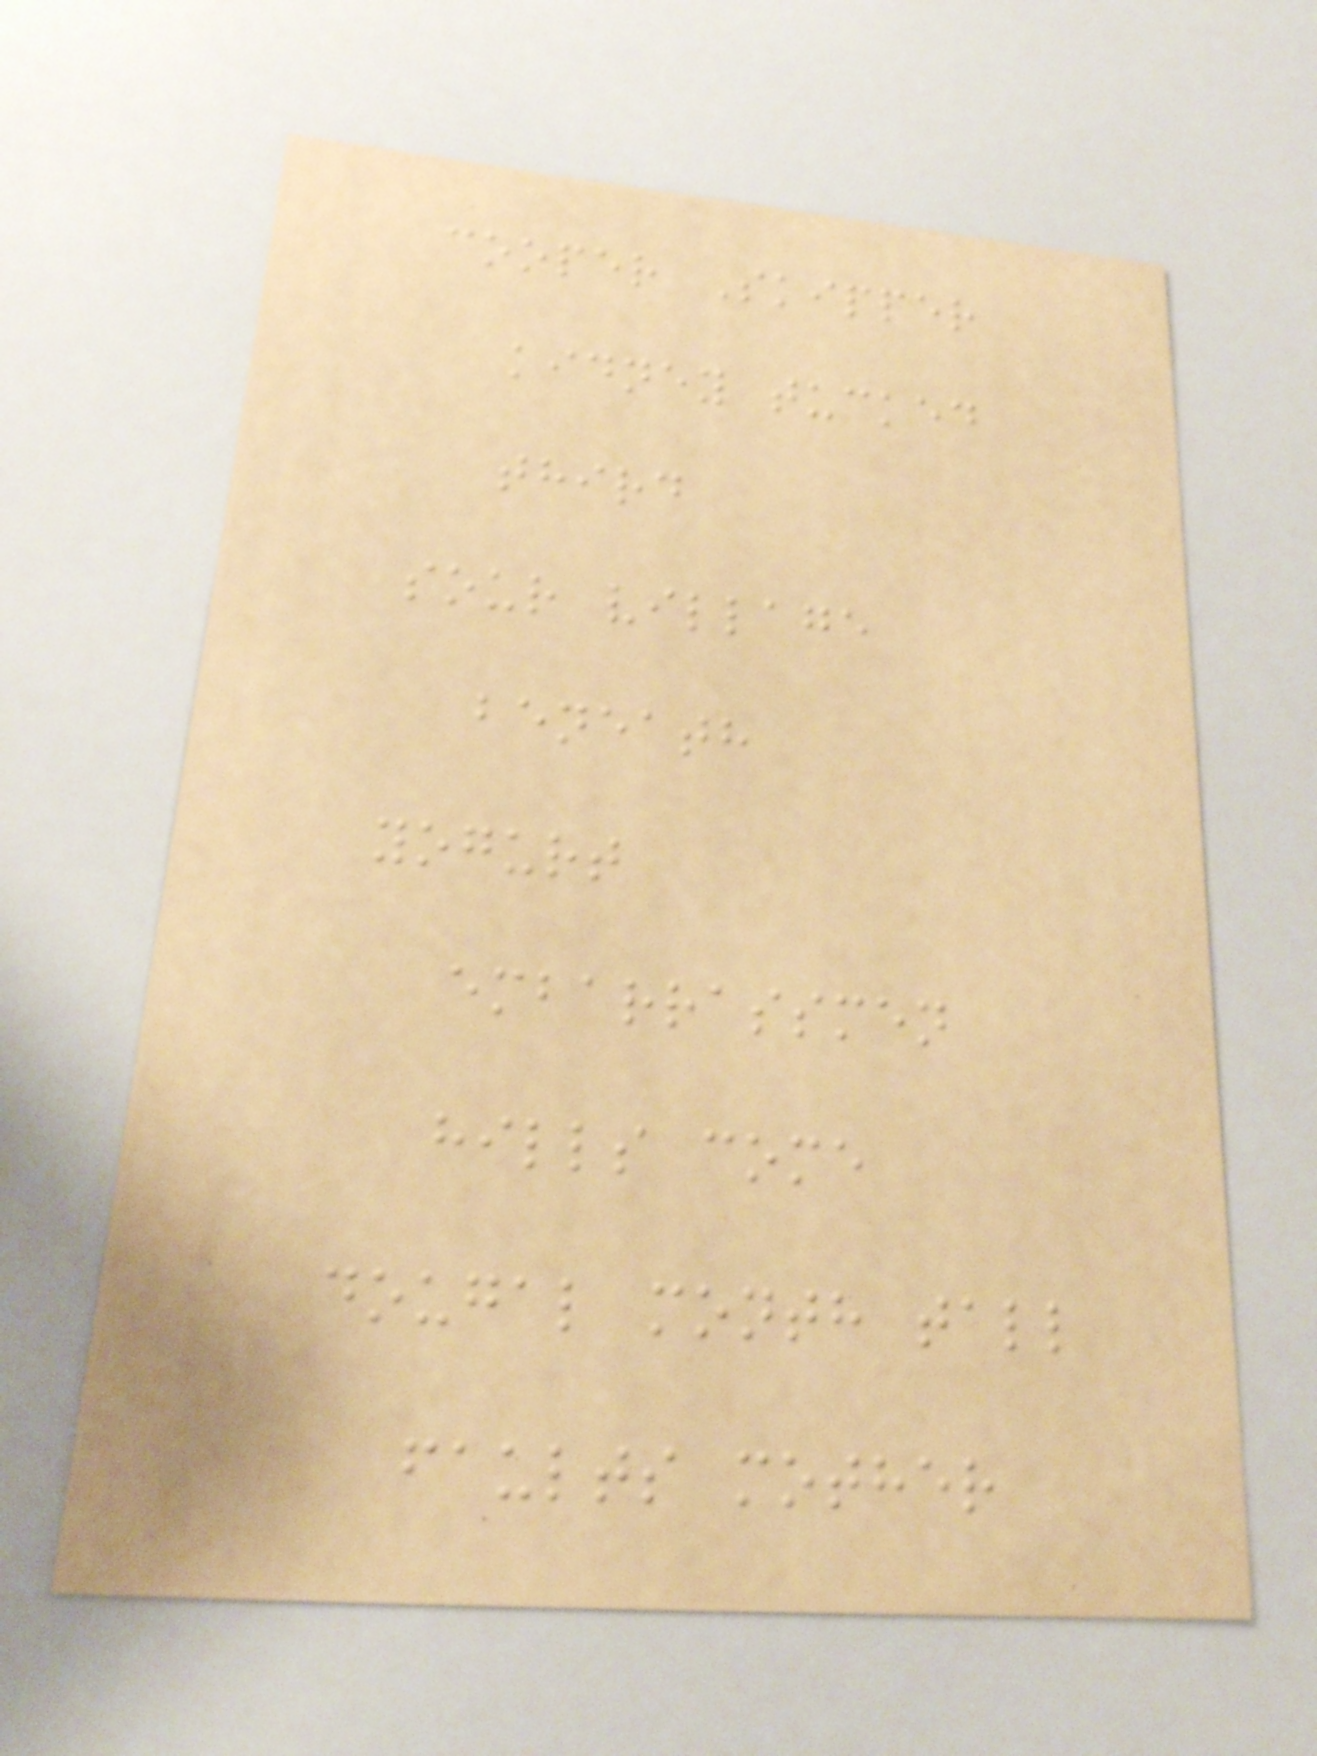cooper Skipper
kidney tucked
third
sour village
beneath
yogurt
embarrassmen
hills come
dougal month tall
faults mother
